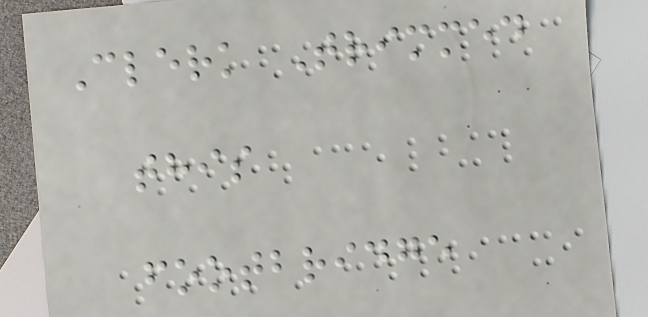Clerk Trimmed
this
footbridge
